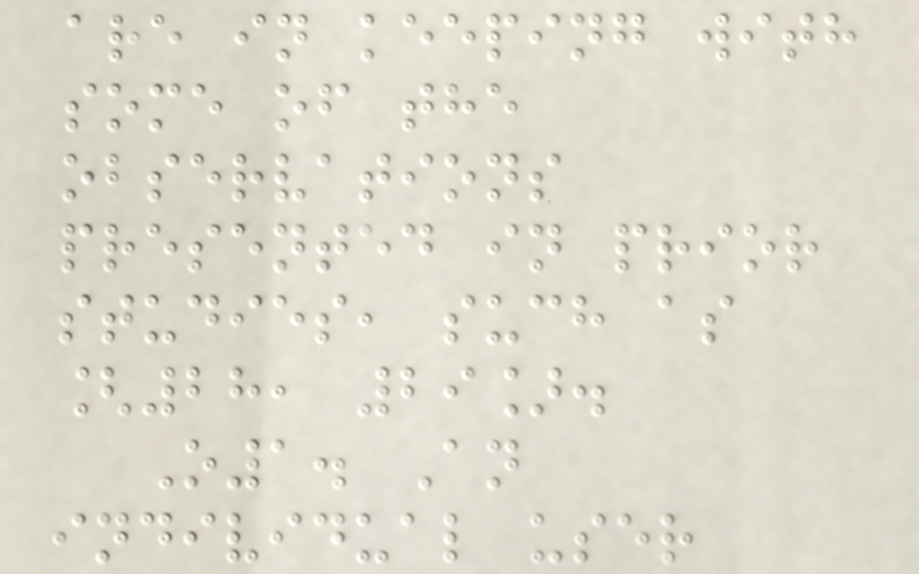are in keeping with
some of the
observations
presented in prior
studies, such as
[28, 29].
O1. An
individual user
